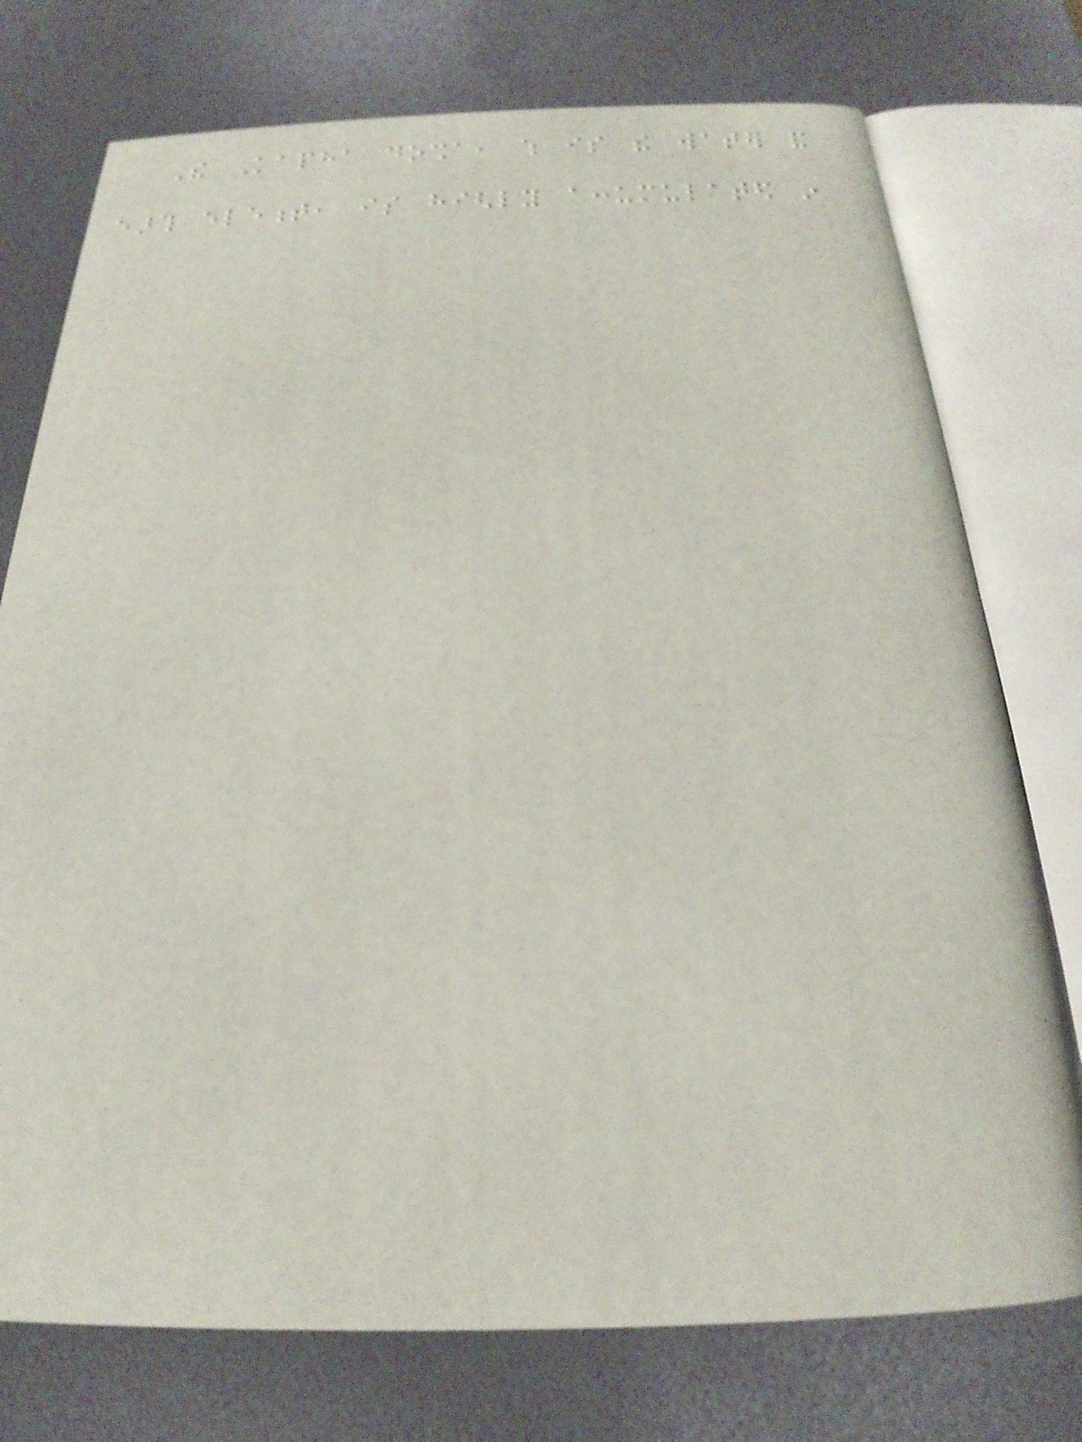The Kapha dosha, which is the water and
earth element, is highly accumulated in
